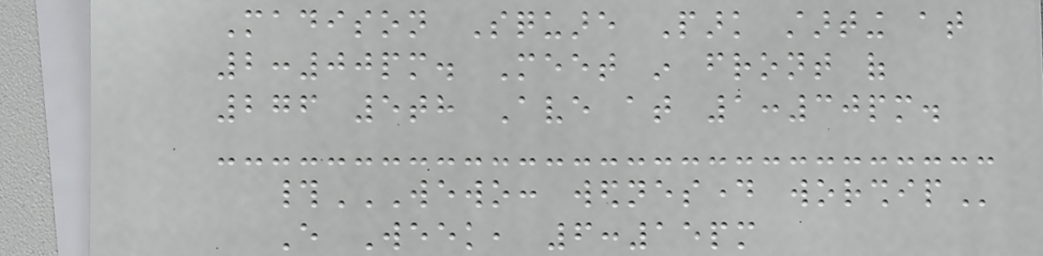Madison Square Park starting at
2:00pm. Meet in front of
276 5th Ave at 1:30pm.
#WEWO: WEDNESDAY WORSHIP
Every Week, 6:15pm
